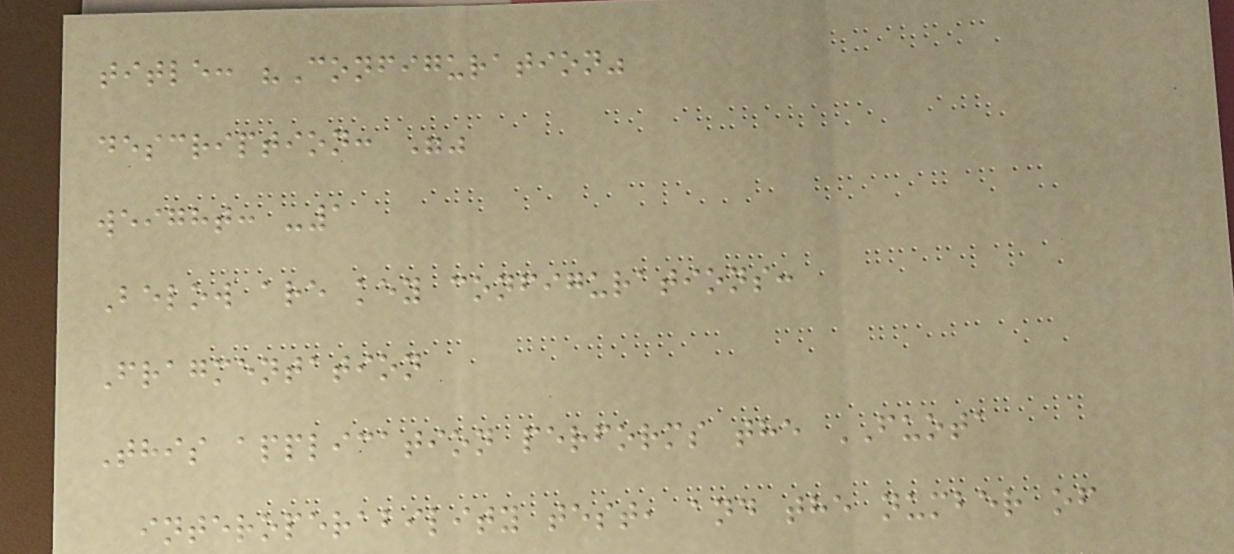title: "Configuration"
description: ""
weight: -1
Below are key configurations:
Fragmentation
This application performs the FUOTA
interoperability test, and the number of
